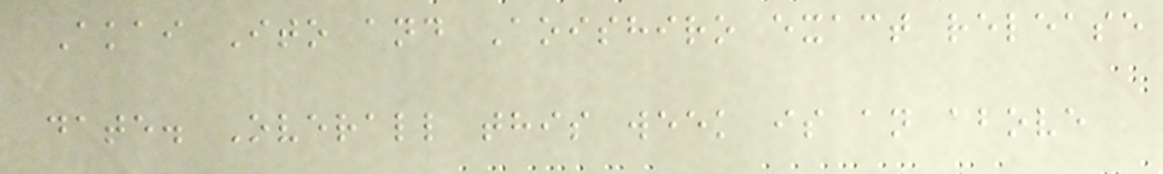Akai Ito and Aoishiro exact release
date. Overall this week is an above
